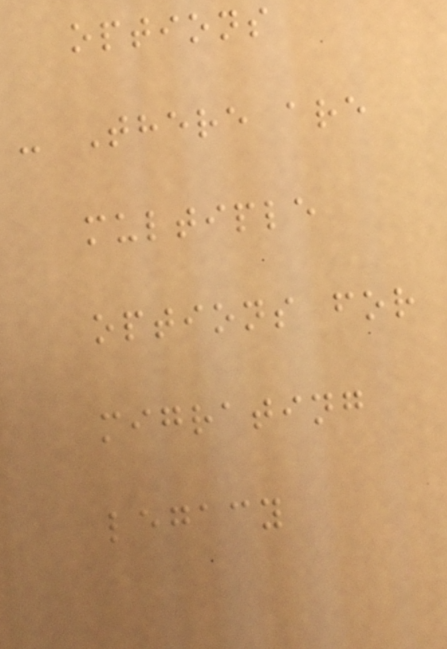options
- There are
multiple
options for
migrating
legacy
